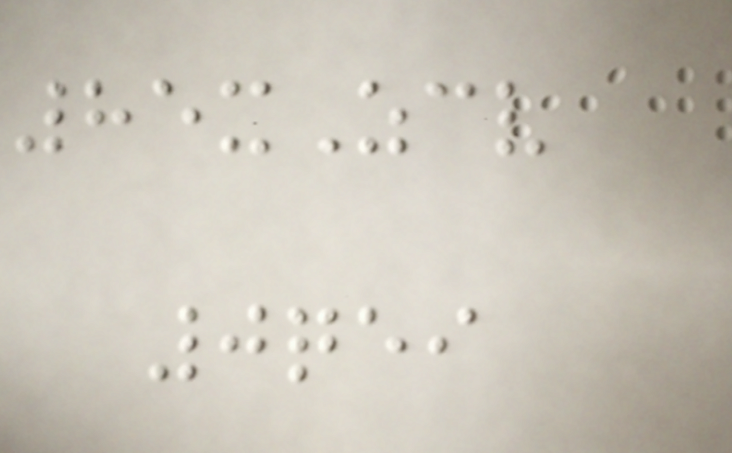85xZcv
0qei
